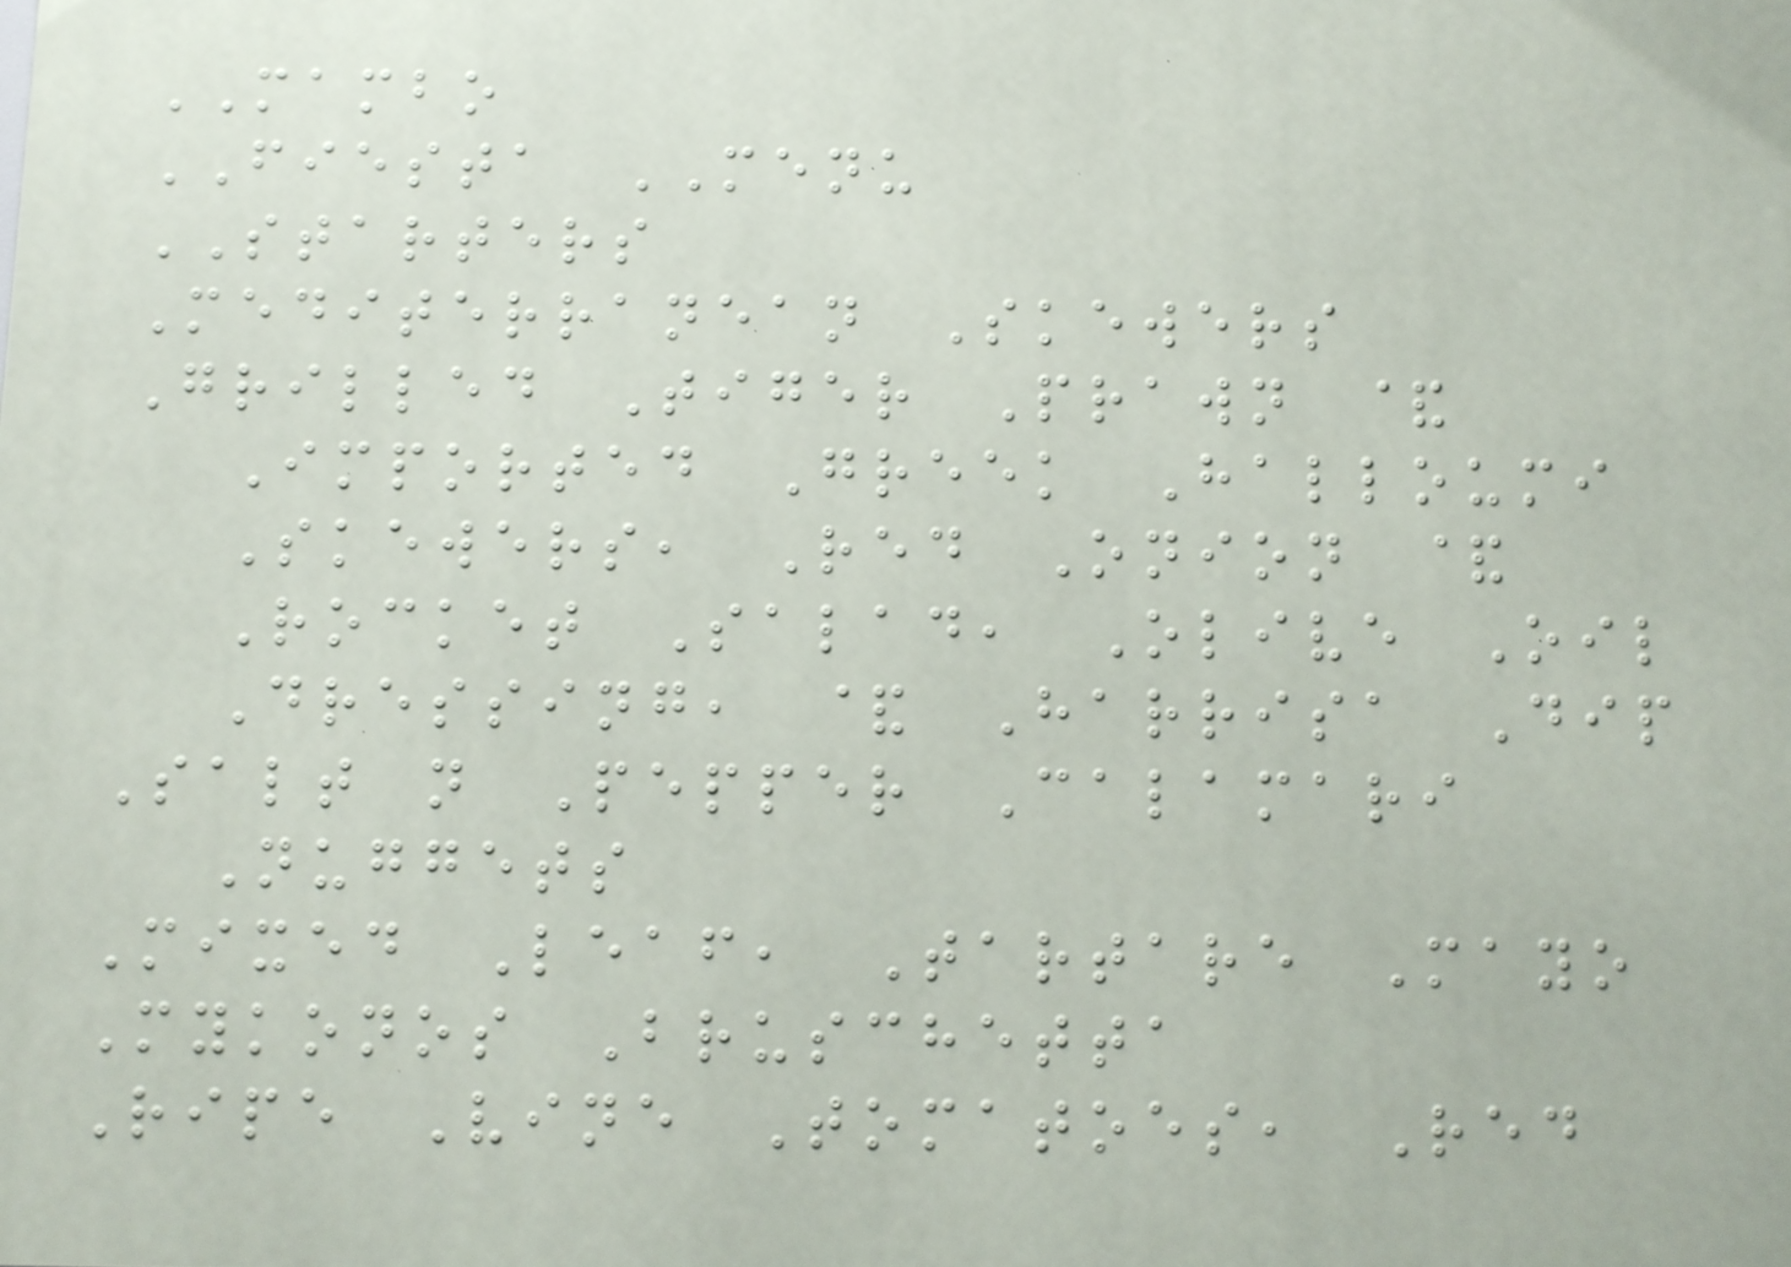MAMBO
FIESTA MENU
STARTERS
Mediterranean Skewers
Grilled Tiger Prawn &
Imported Greek Halloumi
Skewers, Red Onion &
Rocket Salad, Olive Oil
Dressing, & Harrisa Dip
Salt n Pepper Calamari
Nuggets
Mixed Leaf, Tartare Mayo
Mykonos Bruschetta
Ripe Vine Tomatoes, Red
